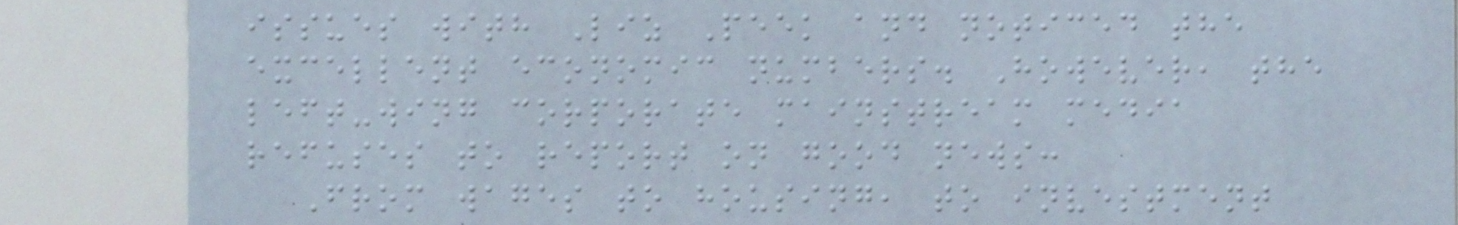issues with Liz Peek and noticed the
excellent economic numbers. However, the
left-wing corporate mainstream media
refuses to report on good news:
From wages to housing, to investment
